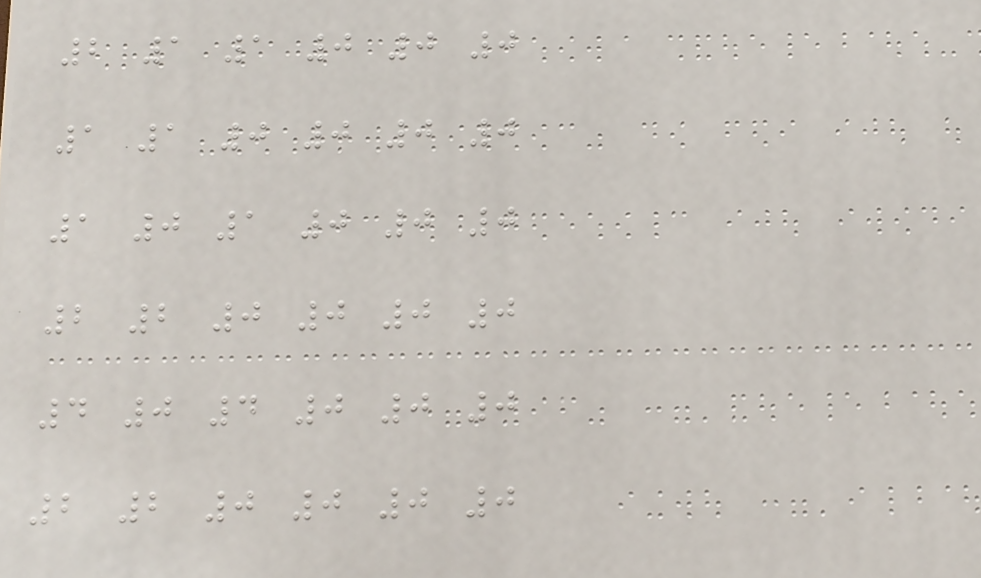2 1 1 0 0 0
1 1 0 0 0 0
1 0 1 0 0 0
2 2 0 0 0 0
4 0 4 0 0 0
2 2 0 0 0 0
